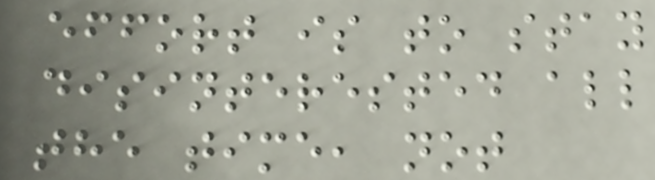effort is to stay
disinterested all
the time, not
